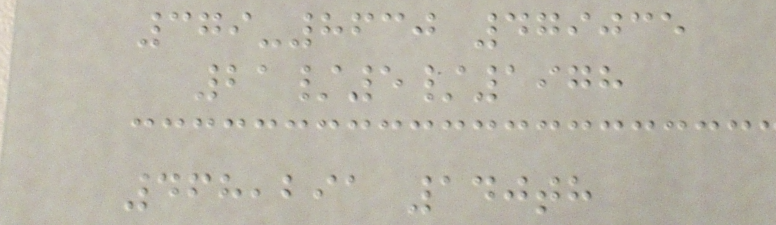379-8630 479035
21/5/1978
468,291 140th
